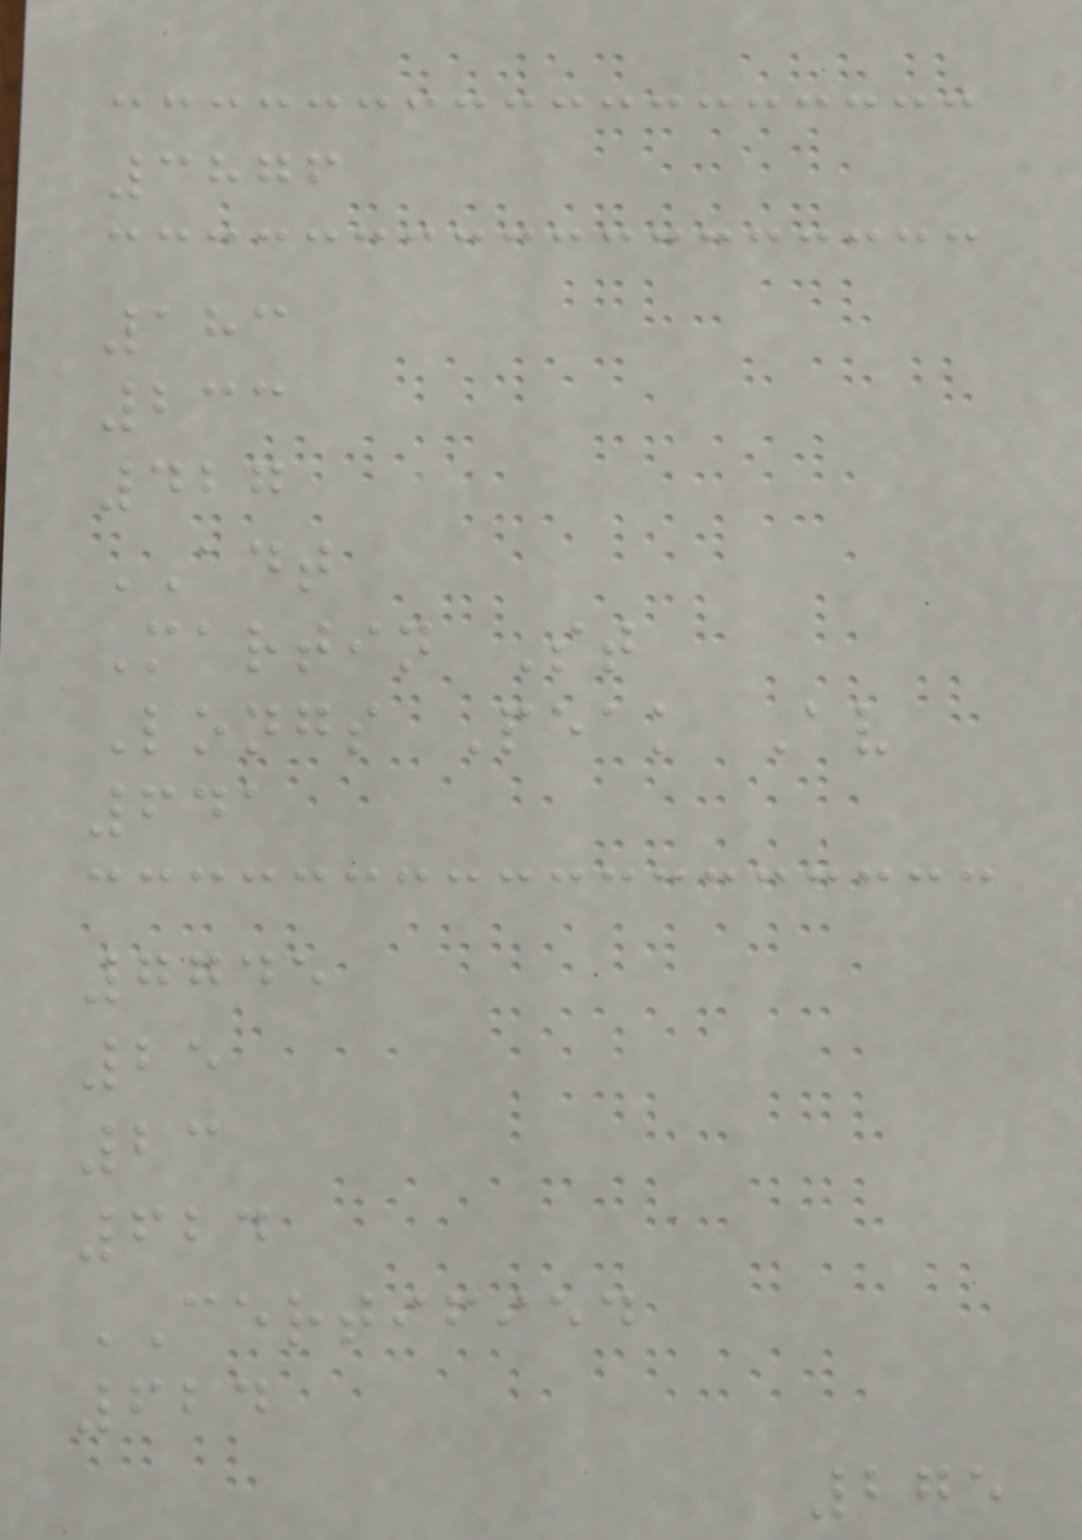3876
183
233
427
ADT
Martin St
Longs Peak Av
641
7745
25
23
624
CERTIFIED
624
275
